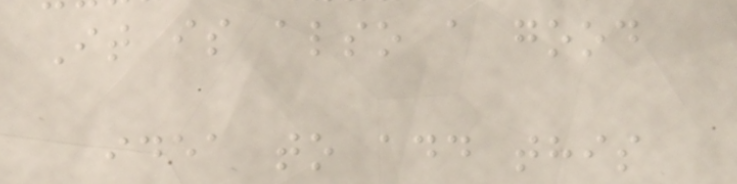It is also a good
idea to add this
